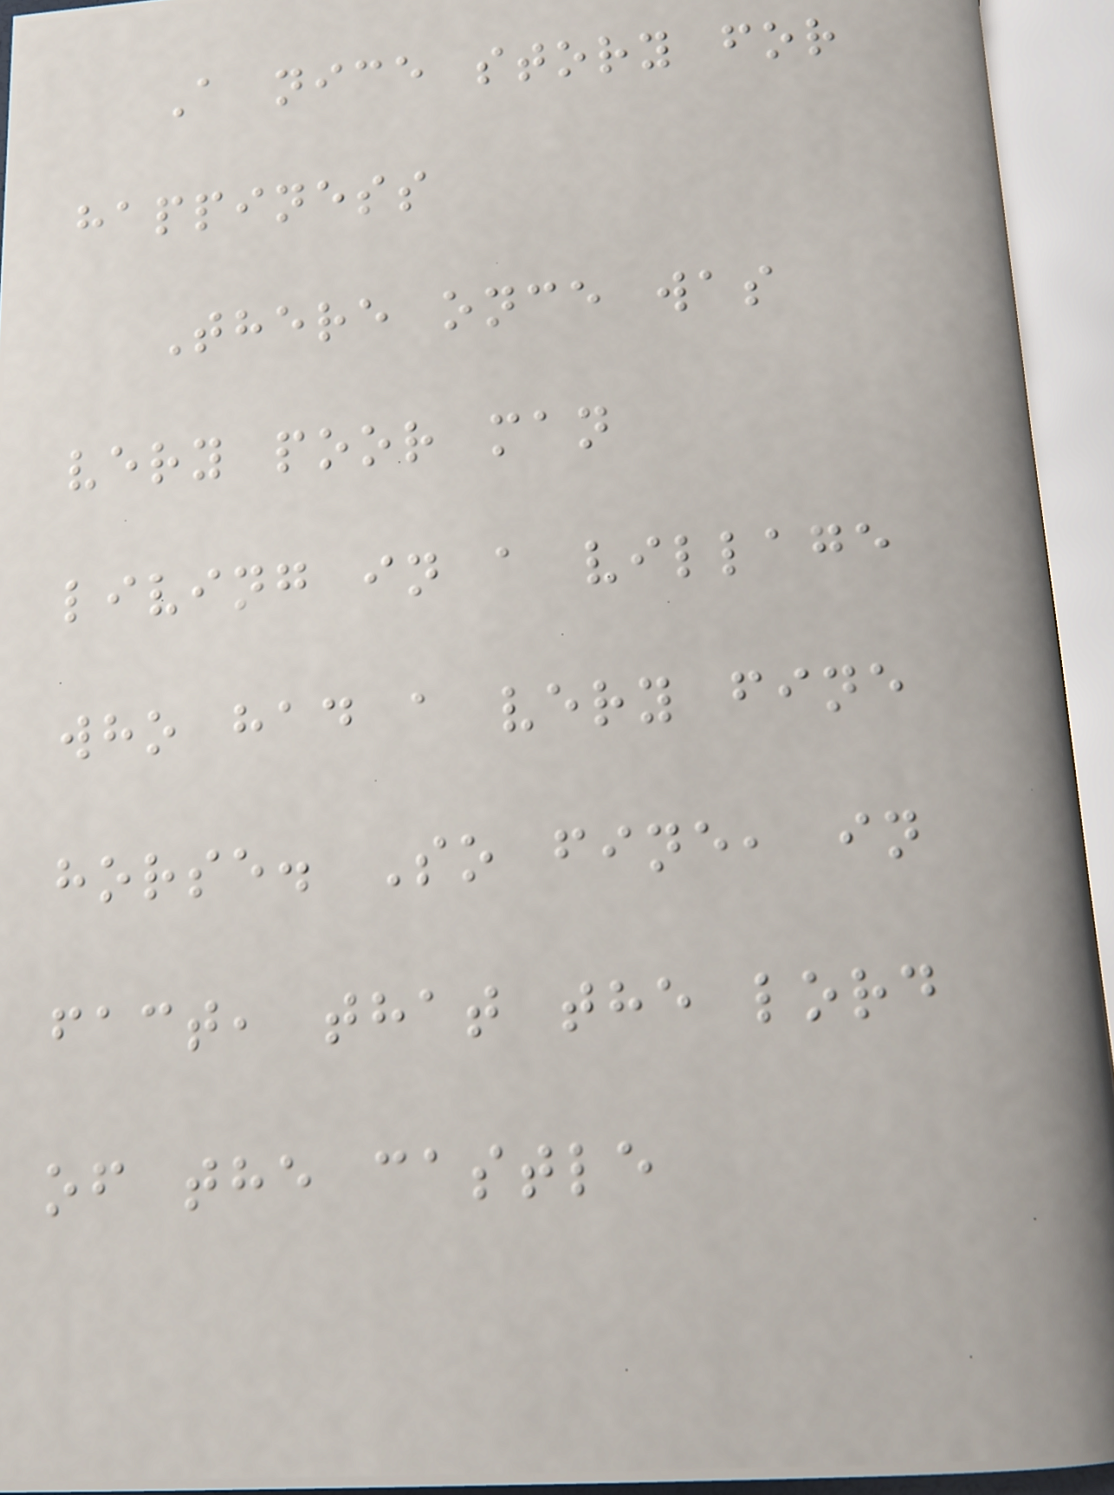A nice story for
happiness
There once was
very poor man
living in a village
who had a very fine
horse. So fine, in
fact, that the lord
of the castle
